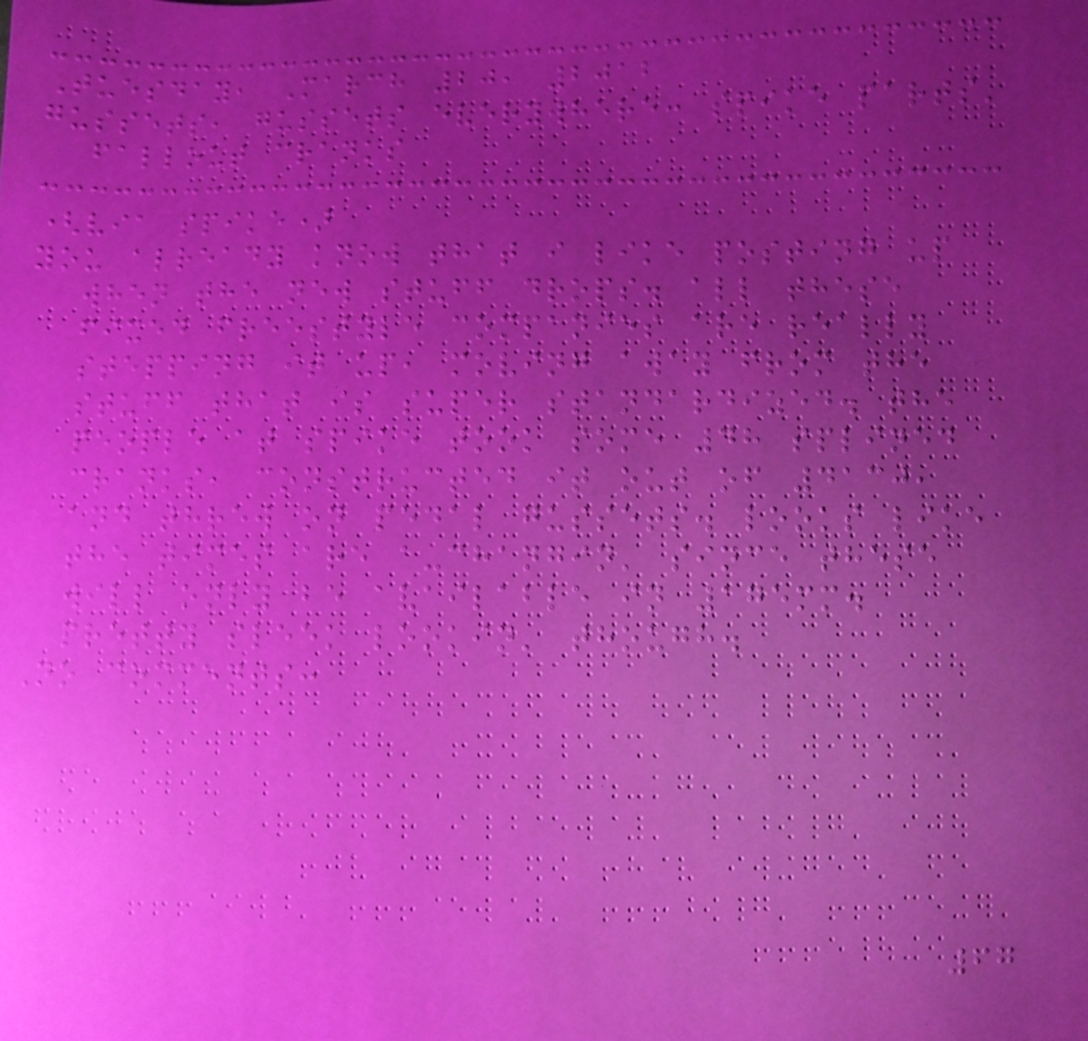Tuesday, March 20, 2012
gussets, gussets everywhere: spike parts'
fallout cranks
(via spike)
you already know that i like posting up
when the new stuff drops. all these
fixed freestyle companies are really
stepping it up, moving away from the
stuff that is super standardized. the
people at spike took some 48 splined
cranks, constructed it out of 4130,
and threw on pedal gussets. looks like
the times are a-changin' since these
will only be available in 175mm.
pretty sleek lookin' though.
No comments:
67
